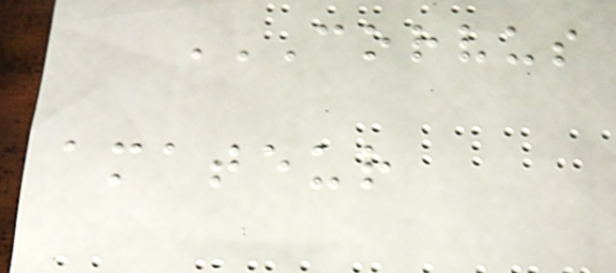CORVUS
AMATEUR
